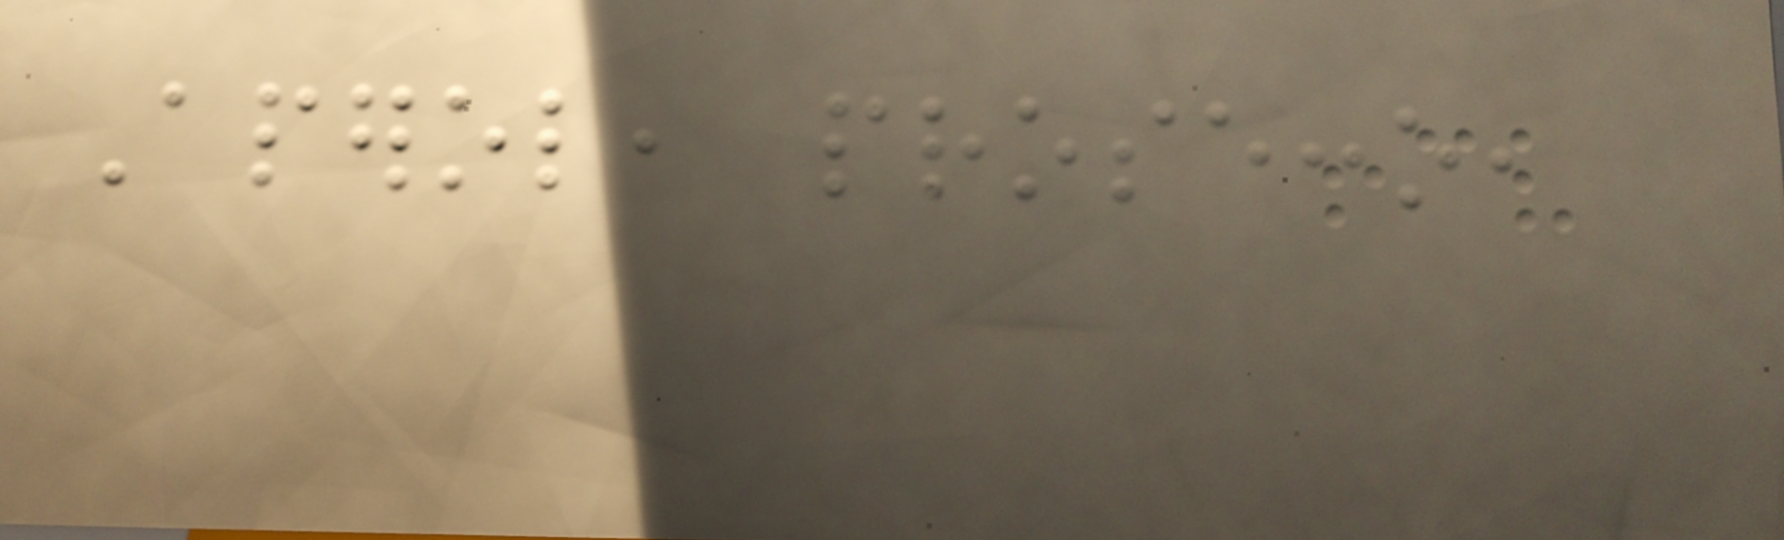Aperol, prosecco,
